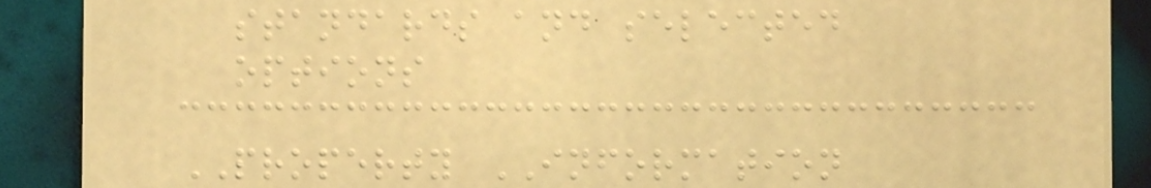standards and selected
options
PROPERTY INFORMATION
